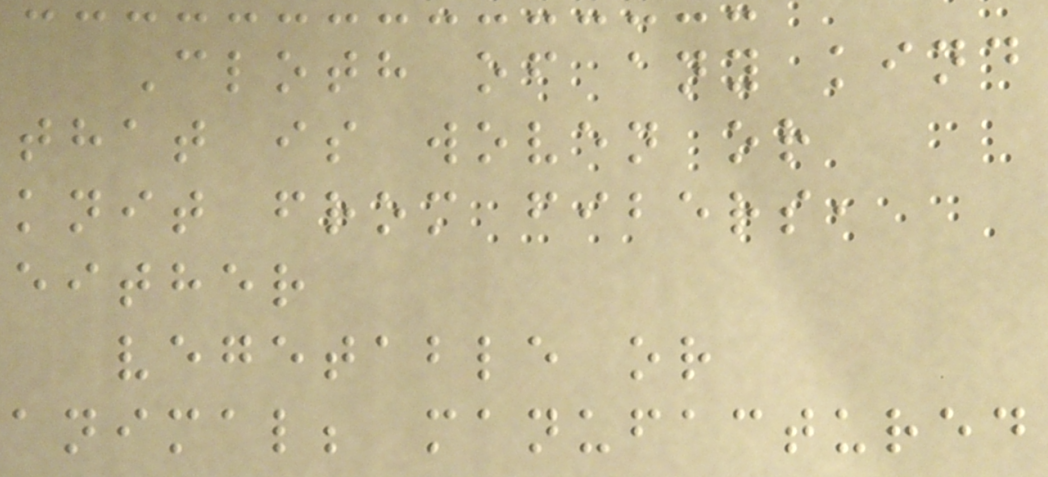Cloth of any kind
that is woven or
knit from fibers,
either
vegetable or
animal; manufactured
